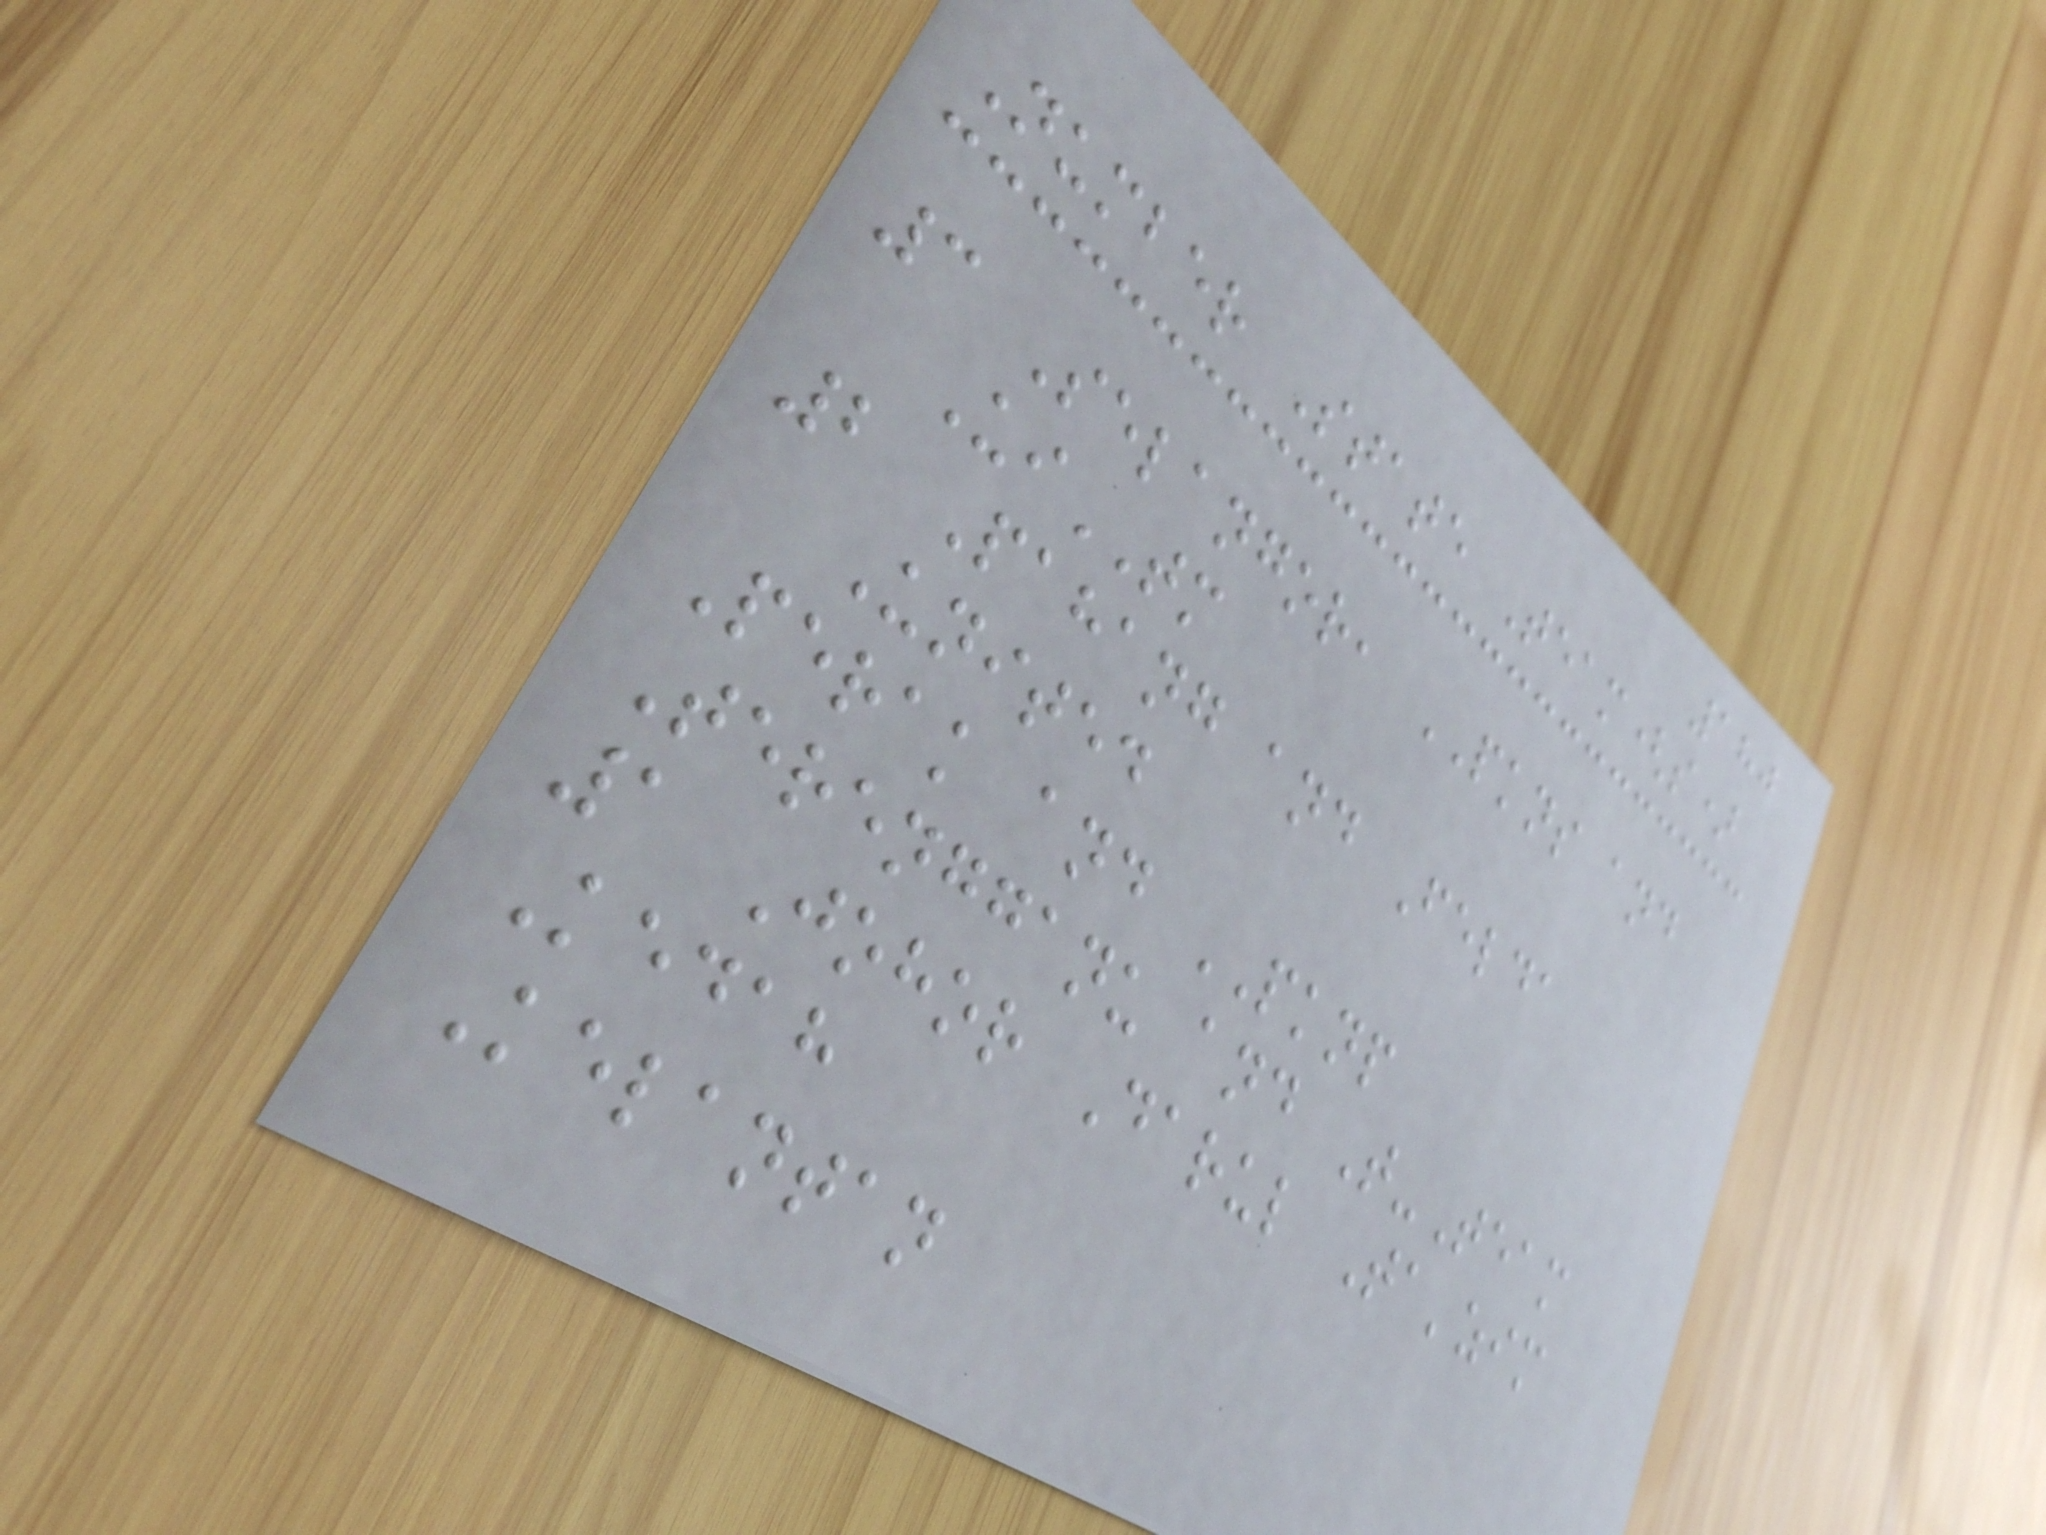180
Number State Team(s)
3 Selangor, PKNS and
UiTM
2 Pahang and Felda
United
Perak and PKNP
Terengganu and T-Team
1 Johor Darul Ta'zim
Kedah
Kelantan
